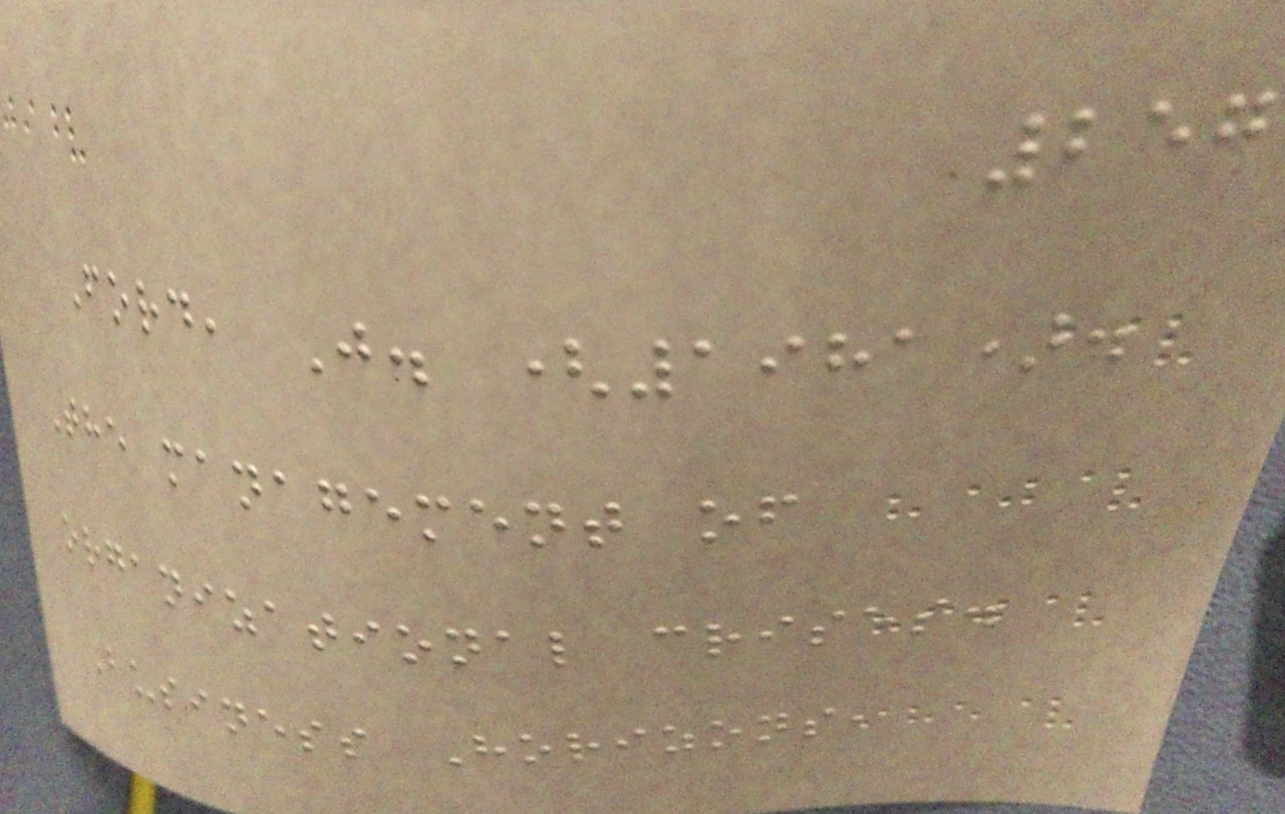257
Ford, J. (1981).
The management of
organizational crises.
Business Horizons,
